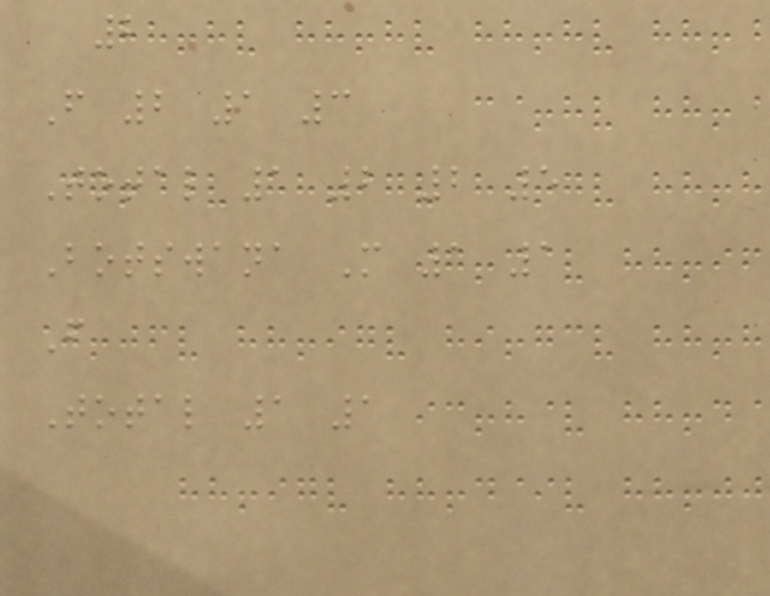2
F 2 1 3
Total 1 2 2 5
Botswana M 1 1
F
Total 1 1
